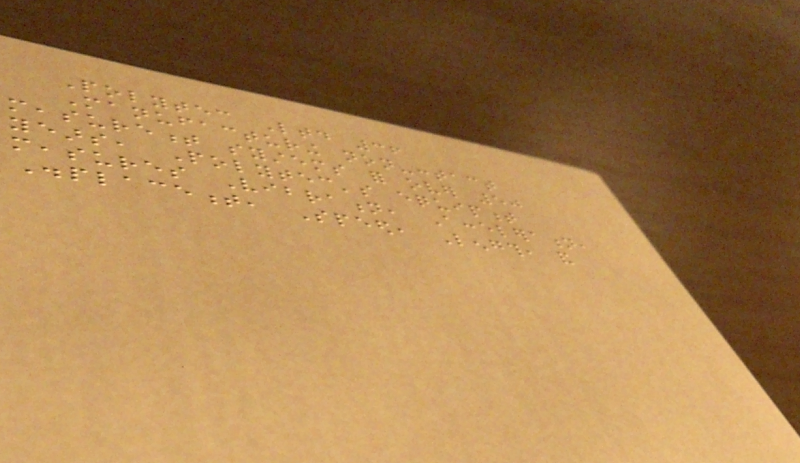Polytec Ltd 36
Manufacturing non-contact
measurement systems for over 50
years, Polytec's equipment
measures Vibration, Acceleration,
Displacement, Speed, Length, and
